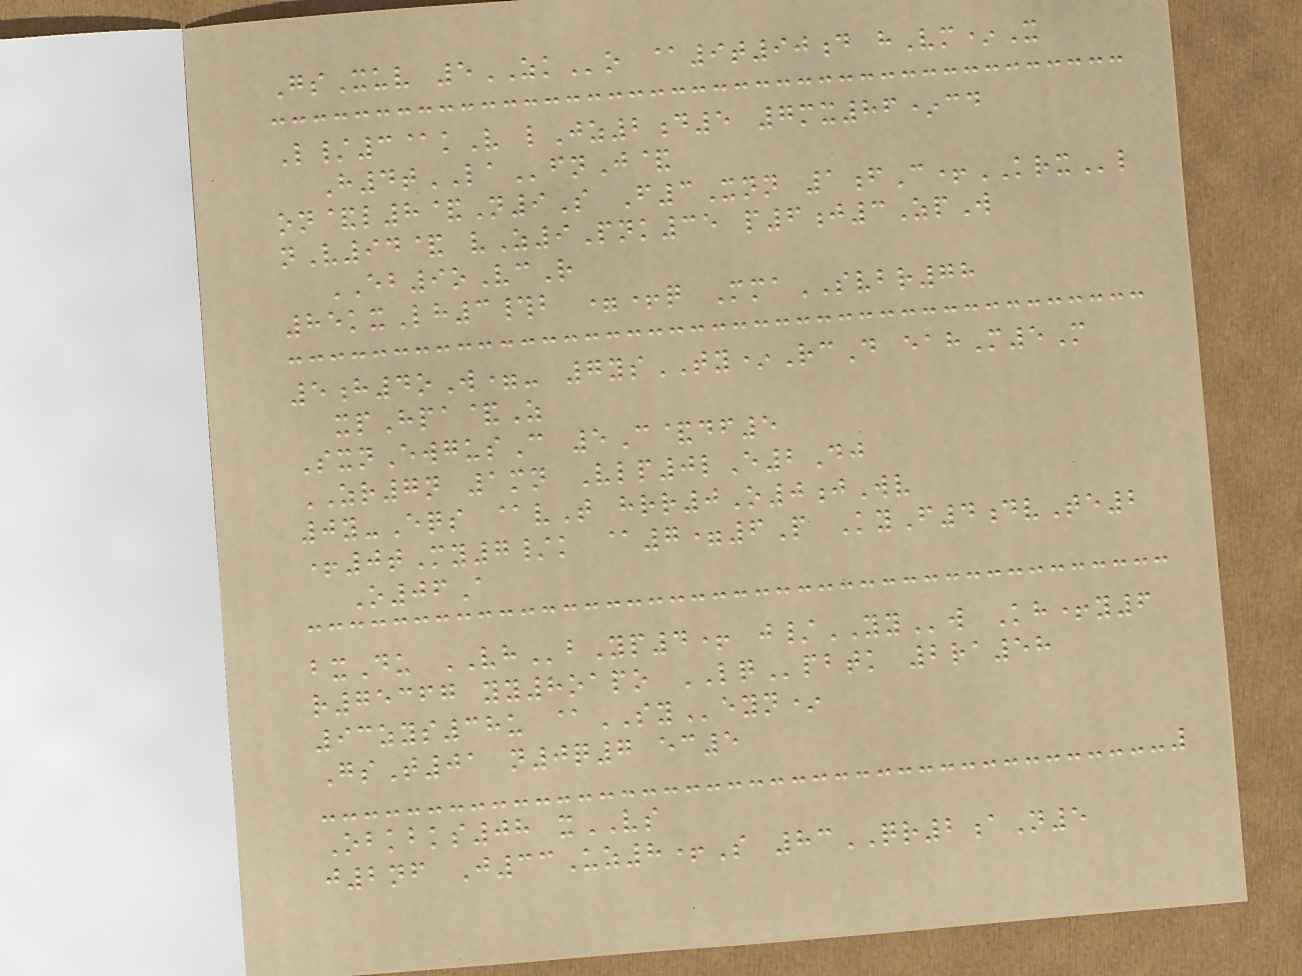GsXuv 5ZKo @9t90d hVm*X
L/3@kV lJz2d5 7mx86*cd
H4tLAfnJ&
on&l8&N9S F3Xnn 1fC+KRXl
nV94& vZ9Pnk35 p6j3ZpW
EB9oVcR
85kxLh3#b =+q MmaSVBR78
5h4oW=- 7ysTY*RcD eahM5M
xpHpa&Z
SxnEwgusC 5C&df5
ZR7n 1mn Vlp0lE2Dj
0y-Eqs @vT hrr0O0jWv
+0tMy7/k @7=6P KyF4dvTe2
O06A
bxDu VHbYp4+ j/YYw Kh+y6
r75367 yy8oapo LQpbtk 2ra58
93zys38u @SYeyn*
GsT01 n0q7 ec5
Obkbks08 xVS
j2nf J33Uz8+S 83QR2aN5
